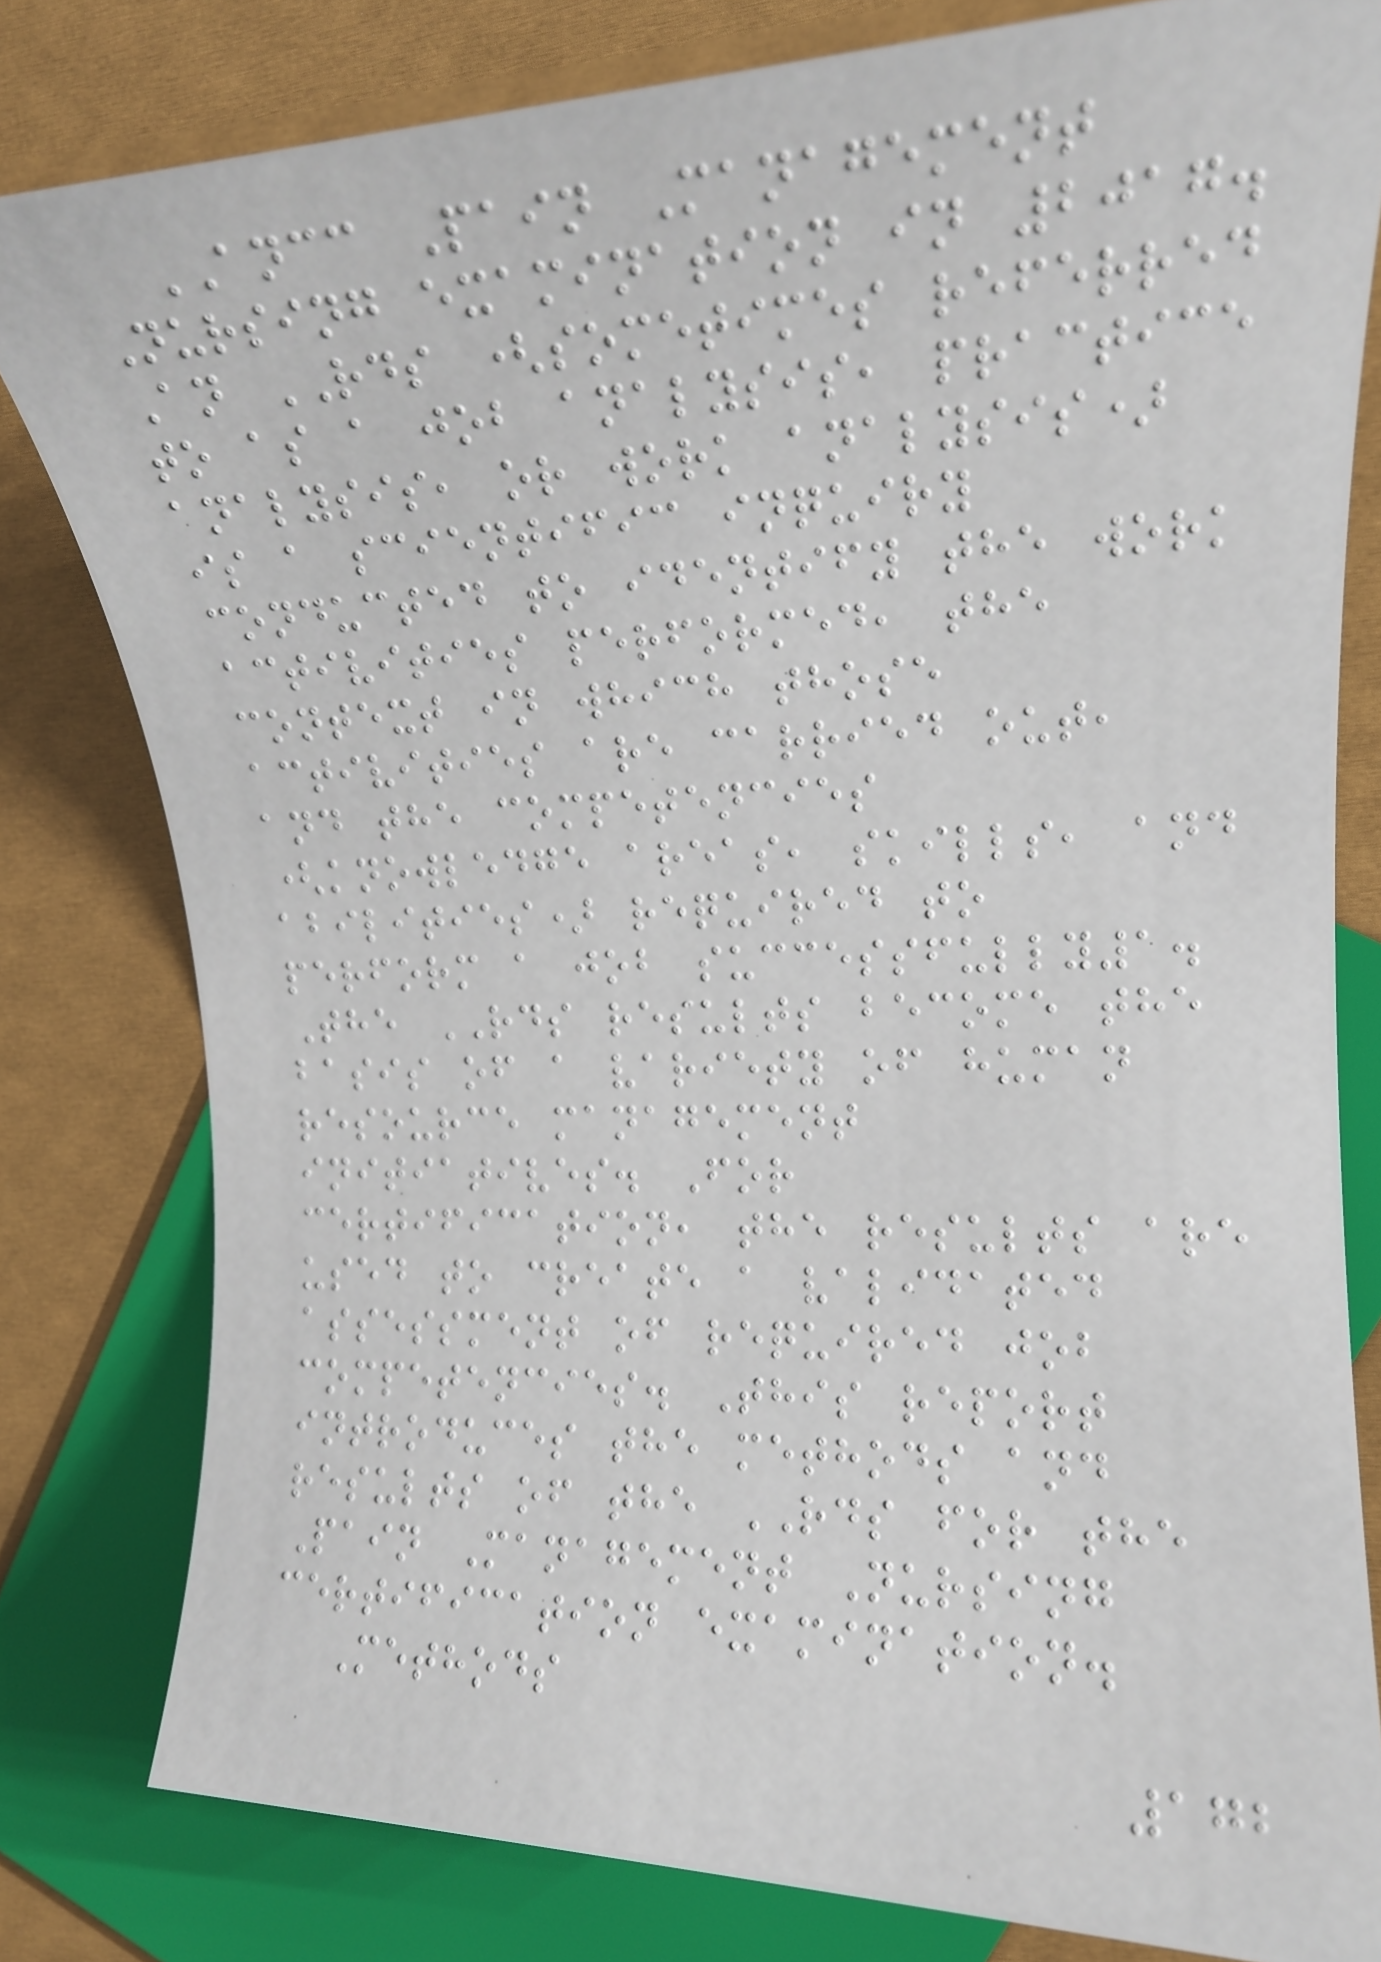ANCC Pain Management
Nursing examination in 2017.
An RDS (sometimes referred
to as a job analysis, practice
analysis, or work analysis)
is a scientific inquiry
conducted to identify the work
activities performed, the
context in which those
activities are carried out,
and the competencies
(knowledge areas, skills, and
abilities) required to
perform a job successfully1.
The RDS results become the
basis of a variety of human
resource management
initiatives. For
certification, the results are
used to create a validated
assessment of required job
competencies. This report
introduces the methods and
results of the RDS for the
Pain Management Nursing
certification examination.
Methods
172
